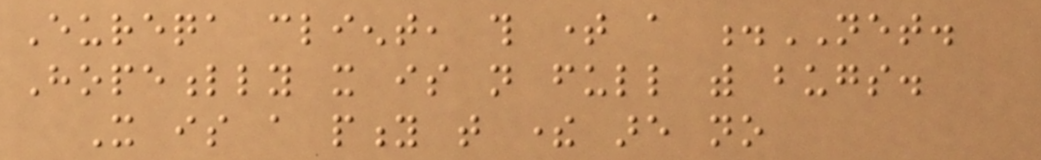Eureqa client, this time a .NET.
Hopefully it is not full with bugs.
It is a pity that there are no
